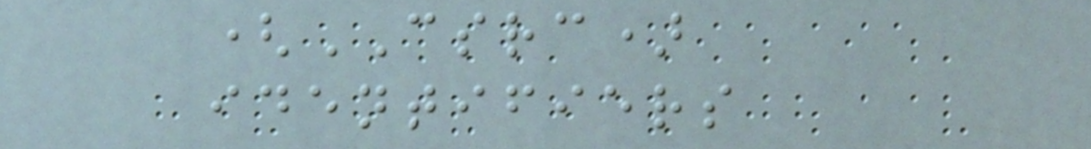(CSRC)
identifiers
